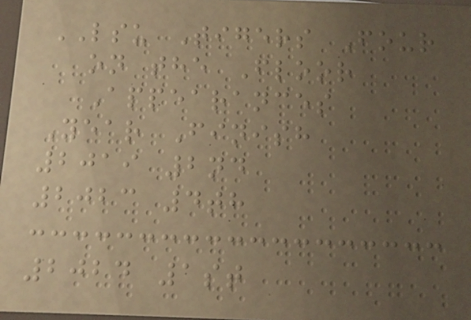LSU Tigers Four
on the Floor
Appearances
Year Finish
2019 2nd
2023 4th
2024 1st
